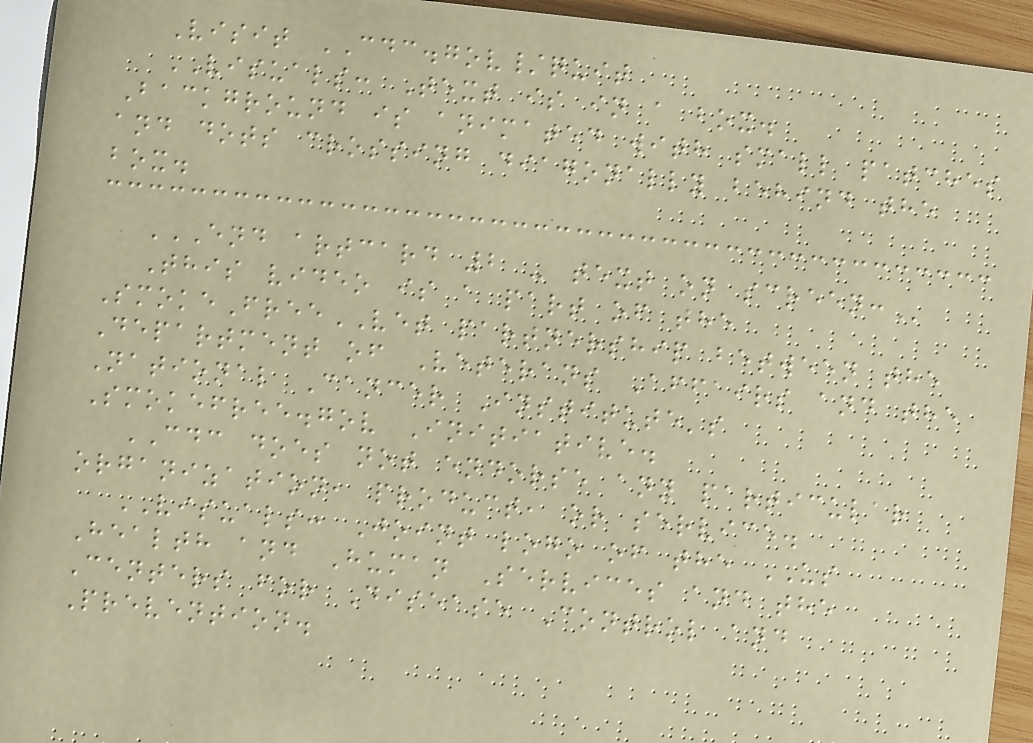Visit CDC.gov/quit
VISUALS: Text is in a box.
Background is animated with small patches
and dots crossing diagonally behind the
box.
END ARTCARD 2 - TEXT ON SCREEN:
This video is a part of the
SmokeFreeVET partnership between the
Department of Veterans Affairs and the
National Cancer Institute's
Smokefree.gov Initiative.
CDC does not endorse any particular
organization, product, or service.
VISUALS: Joint logo of the US
Health and Human Services and the
Centers for Disease Control and
Prevention.
